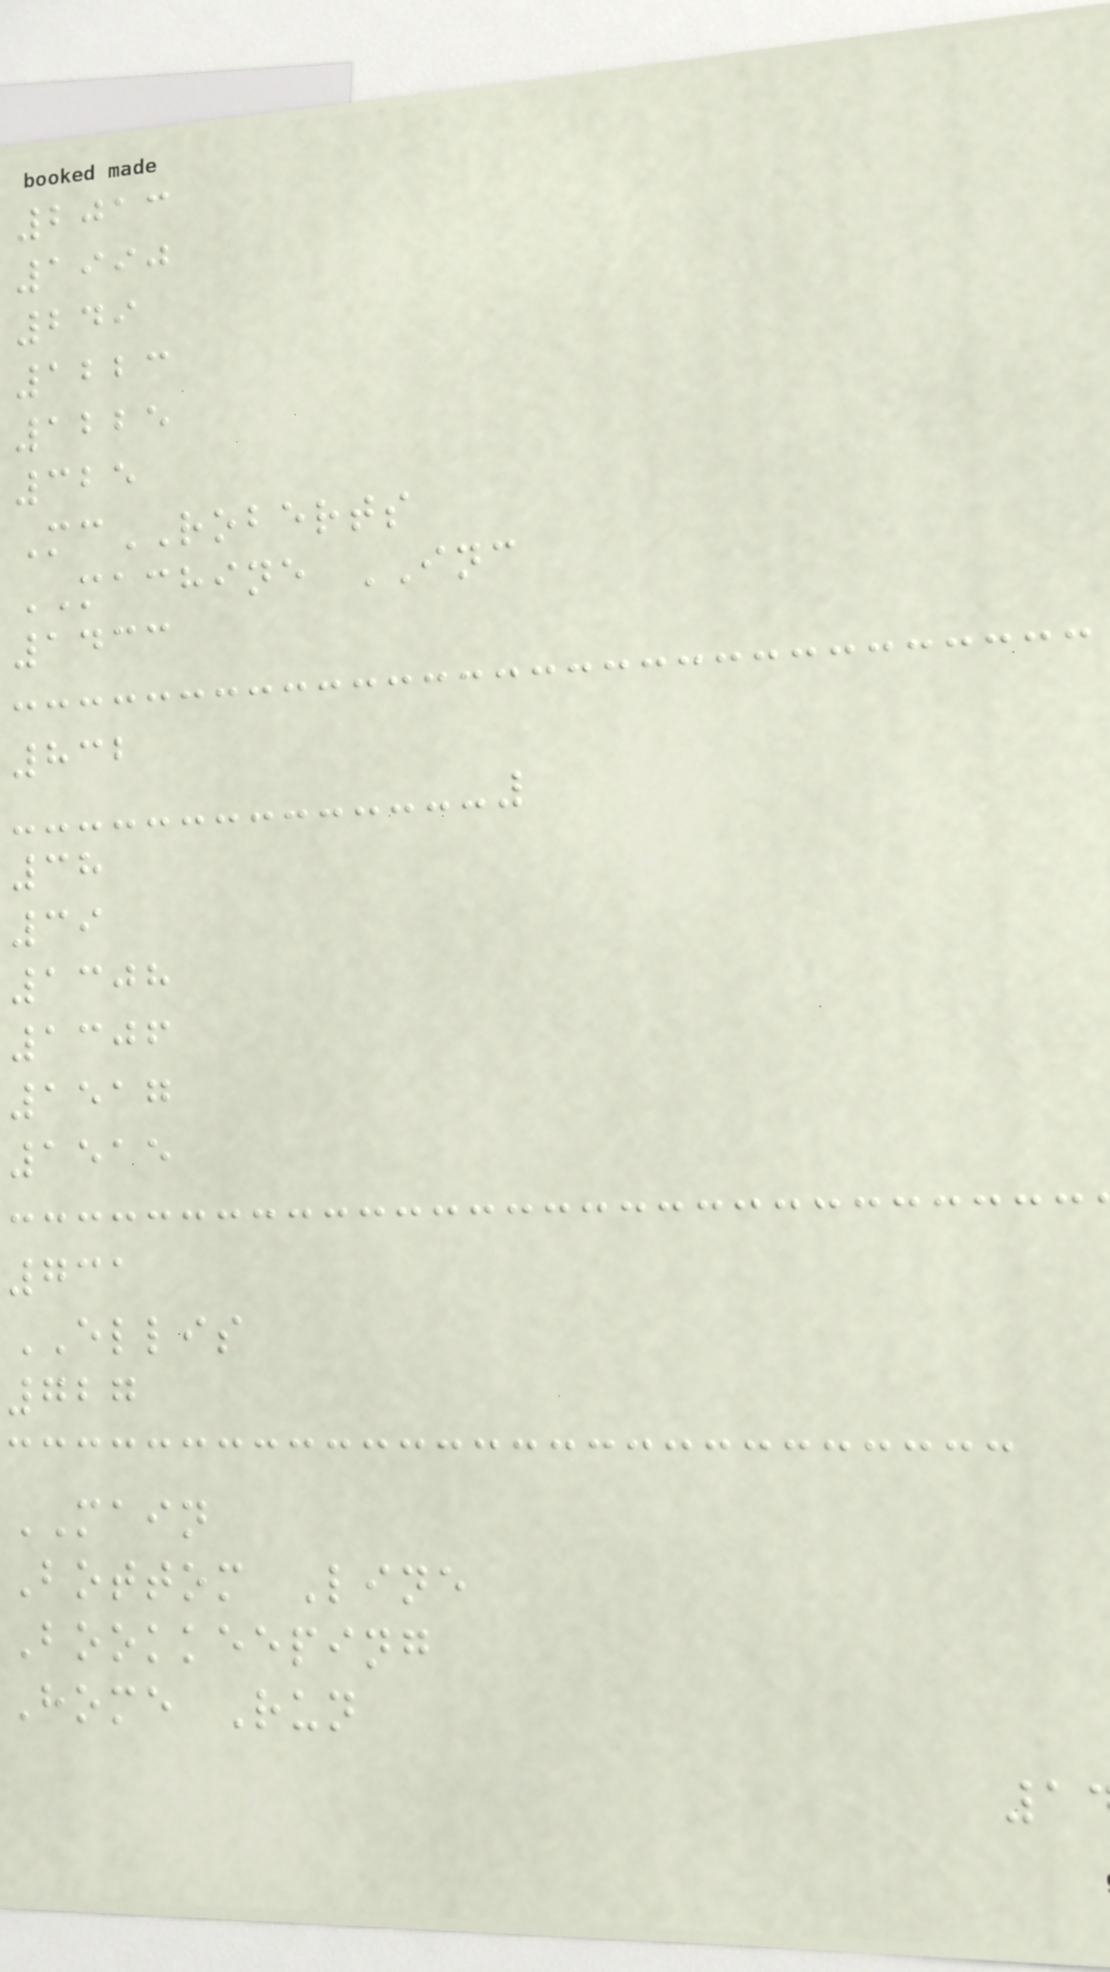2013
1990
249
1223
1225
325
McROBERTS
MACHINE INC
1433
832
38
39
1308
1306
1517
1515
731
ELLIS
727
MAIN
Bottom Line
Bookkeeping
Home Run
